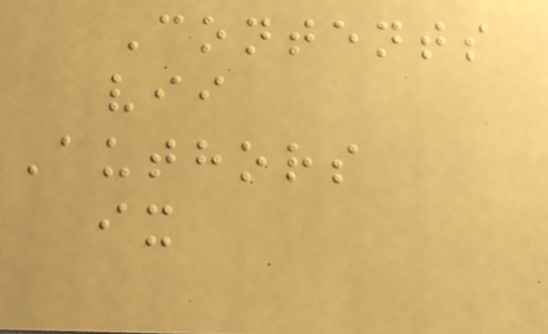Contents
vii
Authors
ix
